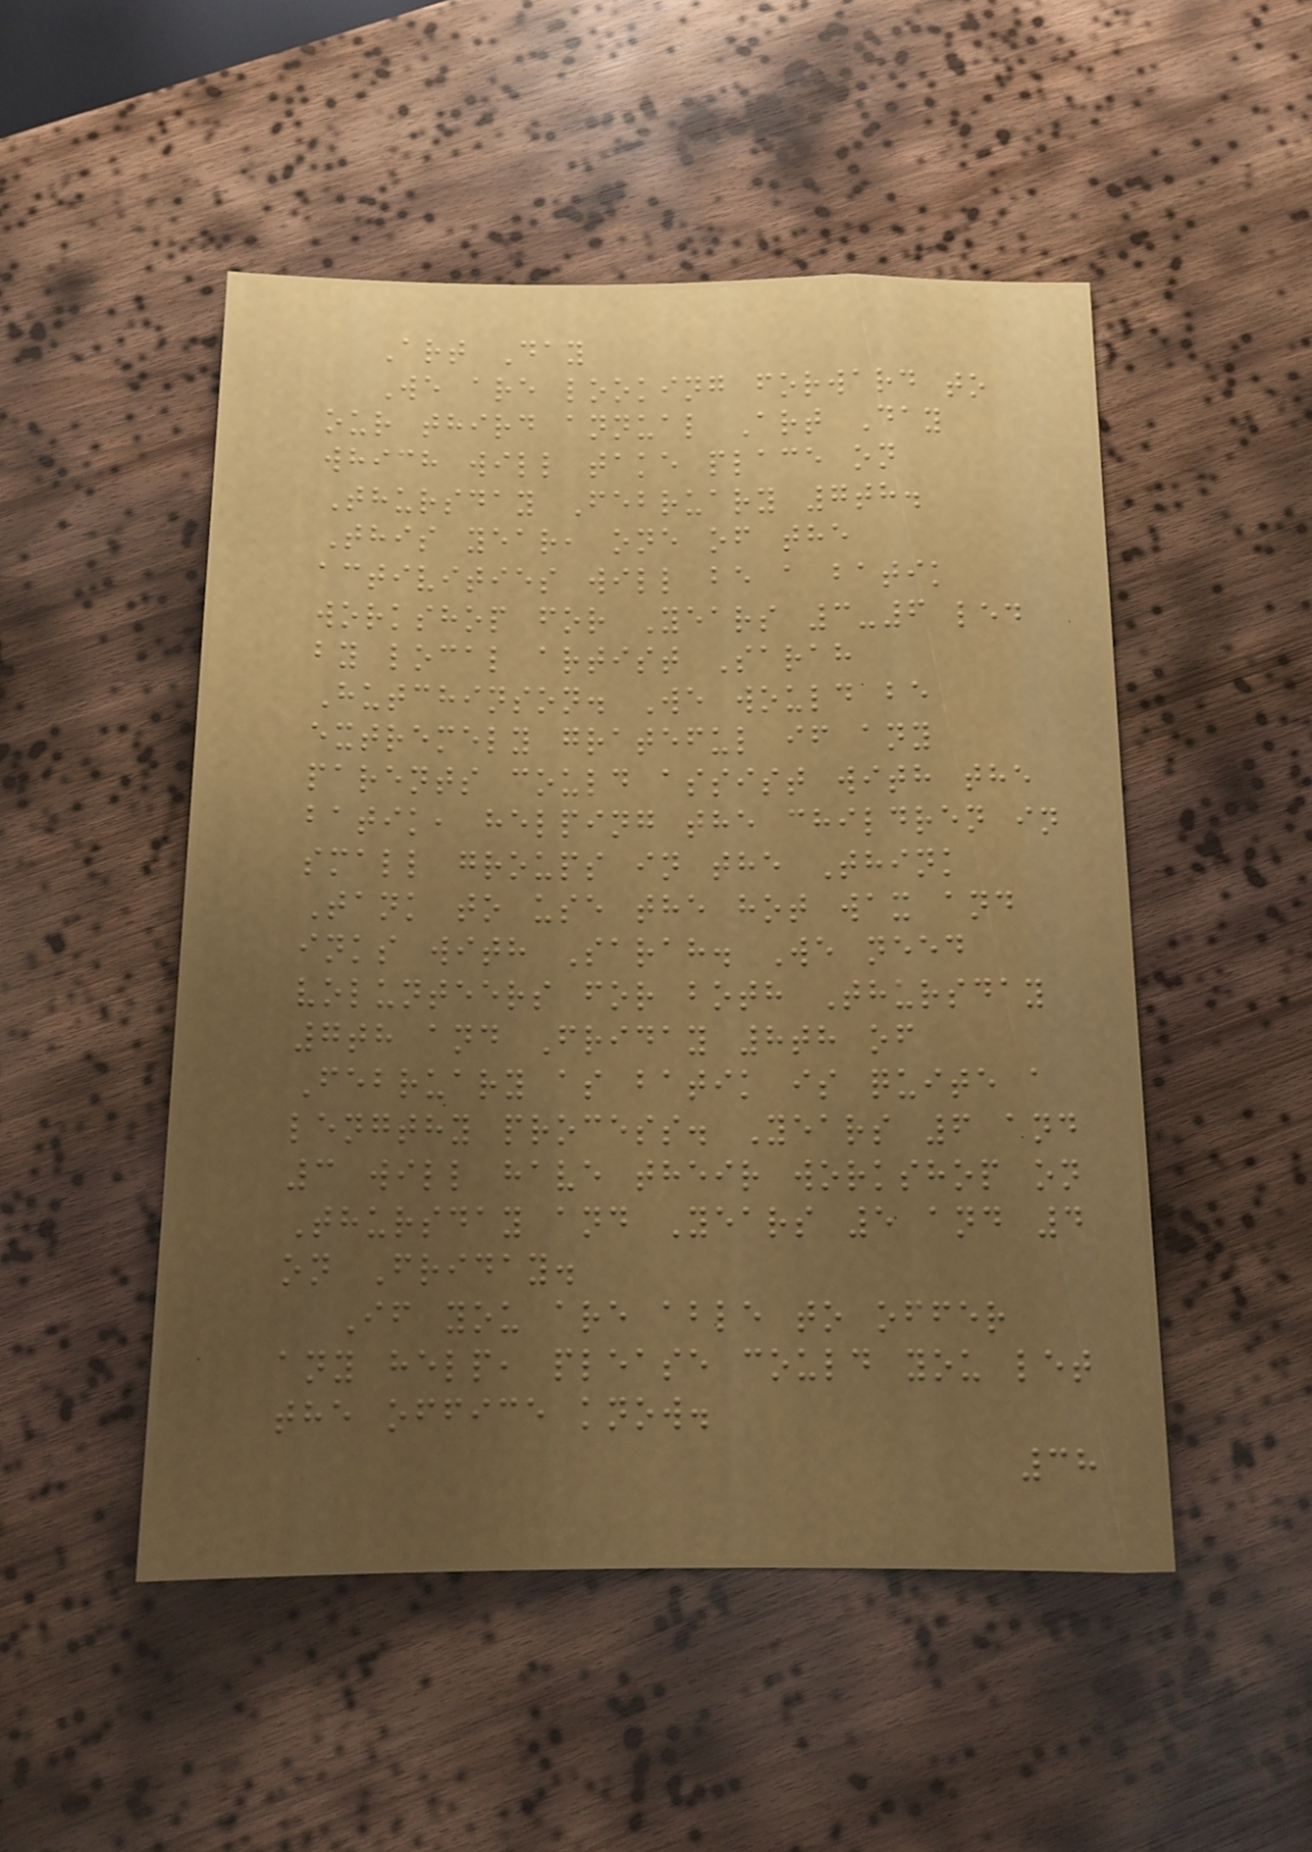Art Day
We are looking forward to
our third annual Art Day
which will take place on
Thursday February 7th.
This year, one of the
activities will be a batik
workshop for Years 3-6 led
by local artist Sarah
Hutchinson. We would be
extremely grateful if any
parents could assist with the
batik, helping the children in
small groups in the Think
Tank to use the hot wax and
inks with Sarah. We need
volunteers for both Thursday
7th and Friday 8th of
February as batik is quite a
lengthy process. Years 6 and
3 will have their workshop on
Thursday and Years 5 and 4
on Friday.
If you are able to offer
any help, please could you let
the office know.
38
